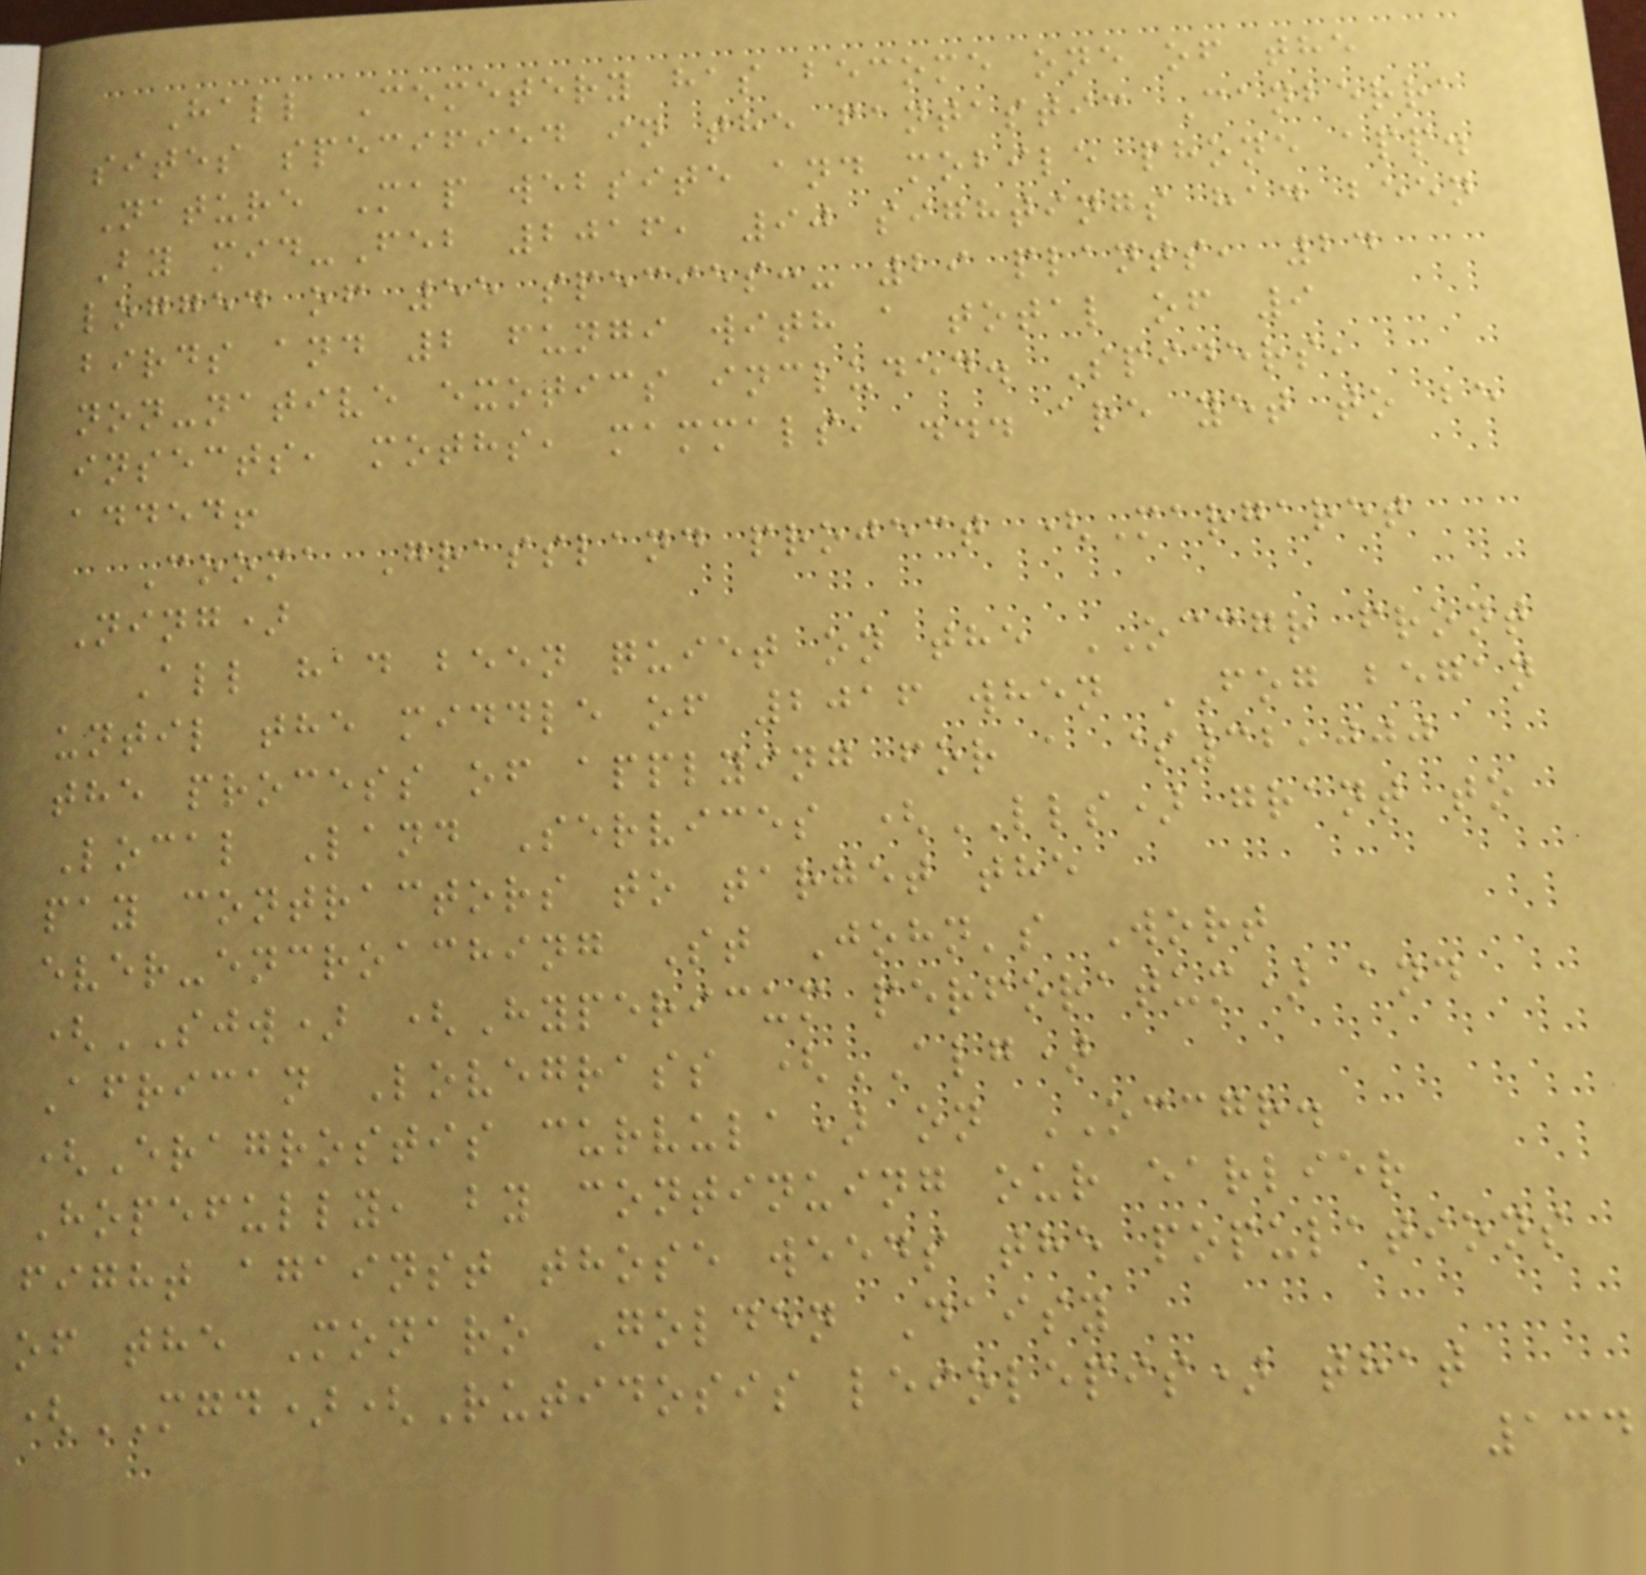Hall Cemetery has become one of the
sites specified in the fantastic Canberra
Nature Map website and mobile phone app.
By mid-Feb 2016, 90 sightings had been
logged of 55 species:- 29 plants, 24
birds and 2 fungi with a total of 9
non-native exotics included. Spiders,
insects, moths, mammals, ... are yet to be
added!
Cooma Grassland project (Margaret
Ning)
All had been quiet on the OCCGR front
until the middle of 2016 when FOG began
the process of applying for a $32,000
Local Land Services (LLS) grant to
pay contractors to target the
ever-encroaching St John's Wort
(SJW) (Hypericum perforatum) and
African Lovegrass (ALG)
(Eragrostis curvula) on OCCGR.
Hopefully, by continuing our earlier
fight against those weeds the populations
of the Monaro Golden Daisy
(MGD)(Rutidosis leiolepis) that
134
